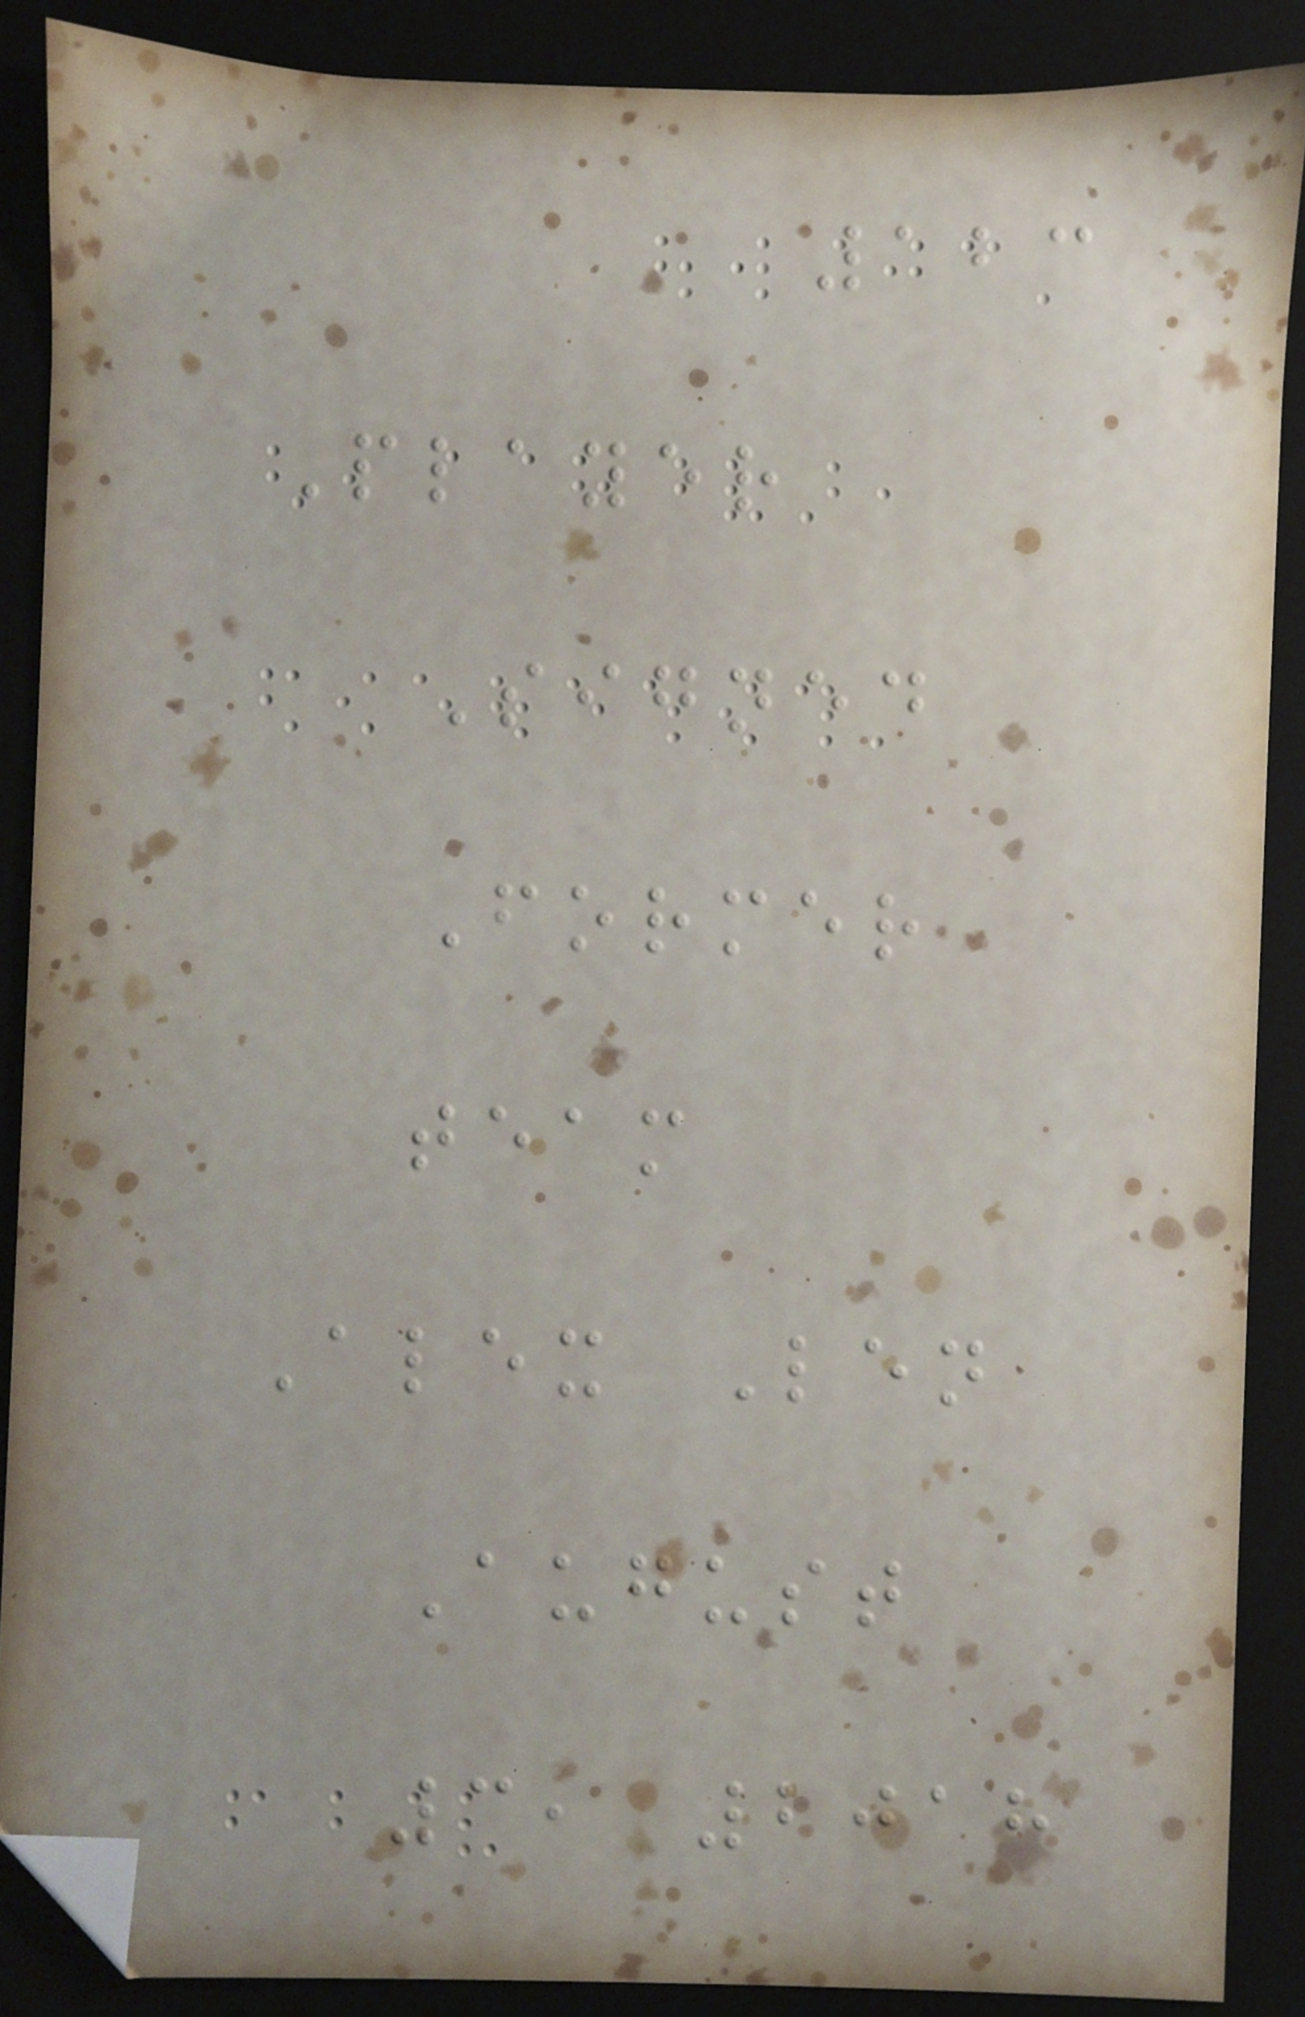123
Player
Signed
Former
team
Alex Len
August
3, 2018
